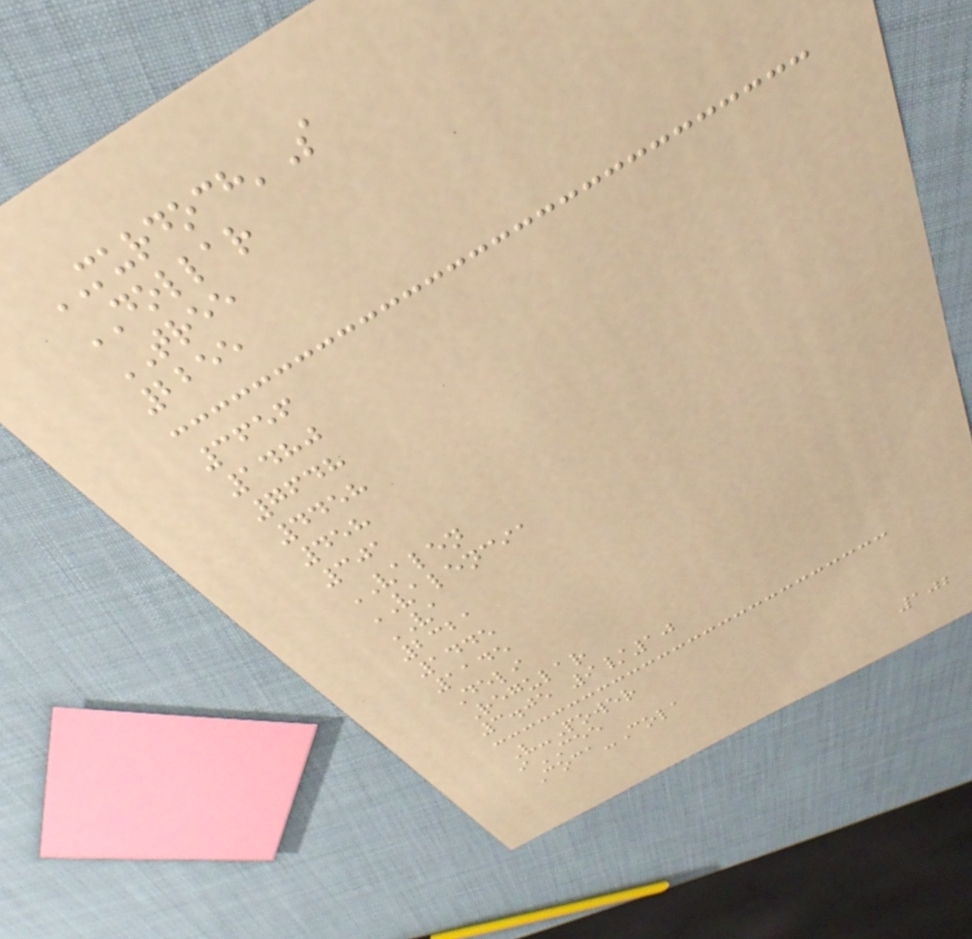MURDOCH'S
DOLLAR
TREE
2255
3656
1480
7648
4458
458
301
VALEN
VALENCIA
VA
2321
1445
1145
Deli
Regular
3.05 9/10
V-Power
iCEE
Coca-Cola
102
